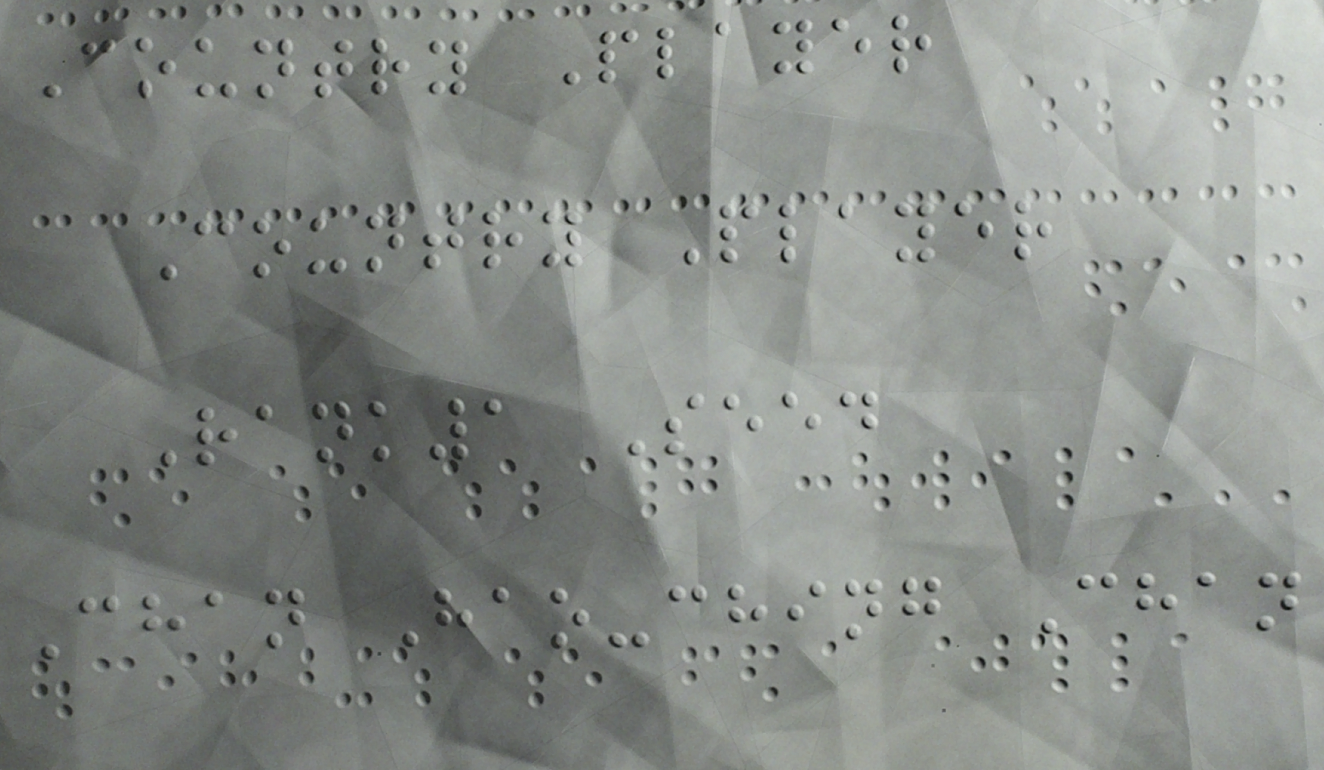Country Player
Country Player
Rank1 Seed
Chan Hao-ching Chan
